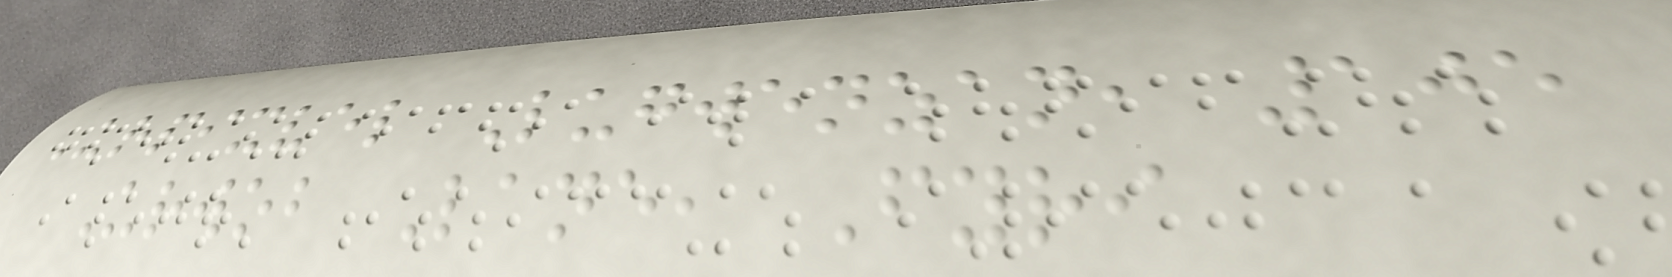Urpixvel Lugwenzan, 105
Urwob Lane, Fyri
